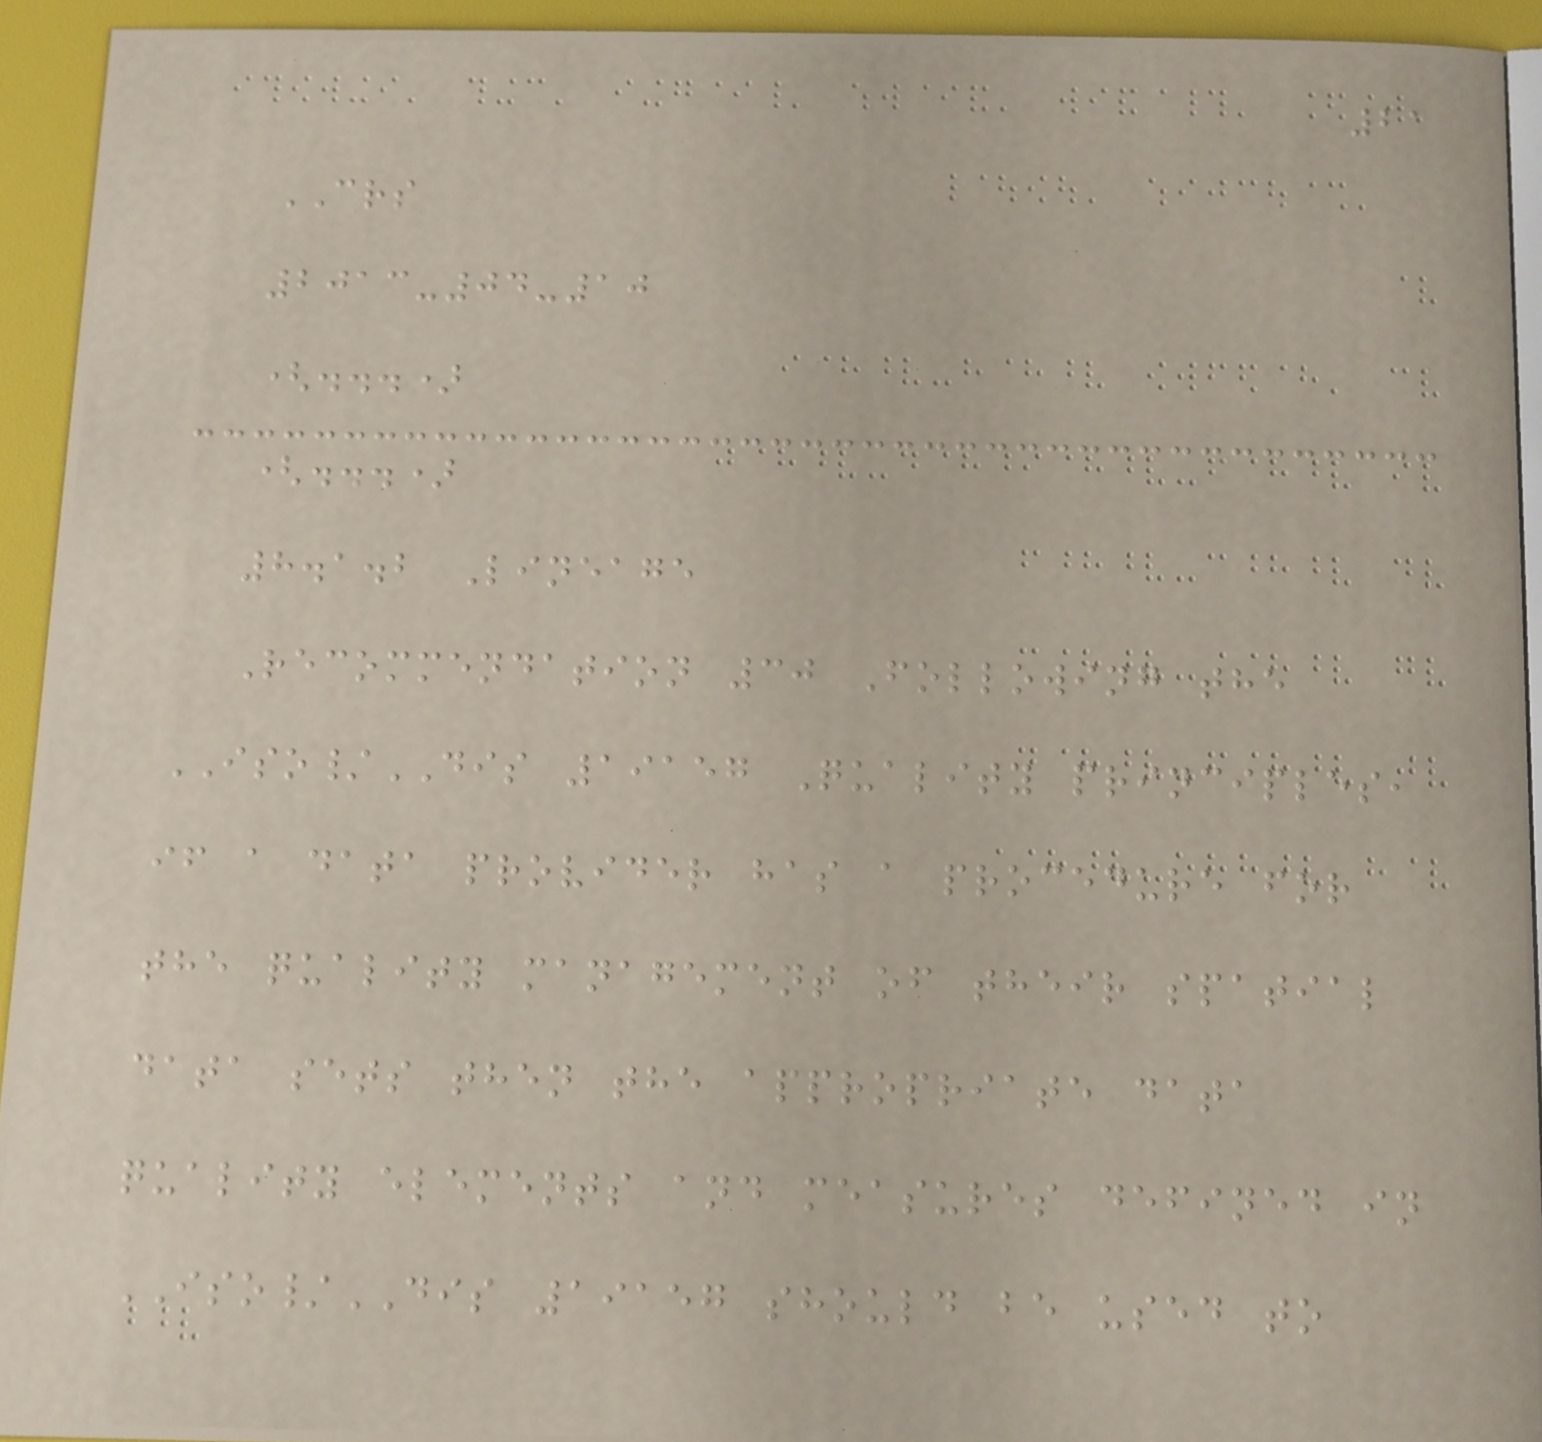21
CRS
2013-04-10
(...)
(...)
8.1.2 Lineage
Recommendation 30 Following the
ISO/DIS 19157 Quality principles,
if a data provider has a procedure for
the quality management of their spatial
data sets then the appropriate data
quality elements and measures defined in
ISO/DIS 19157 should be used to
